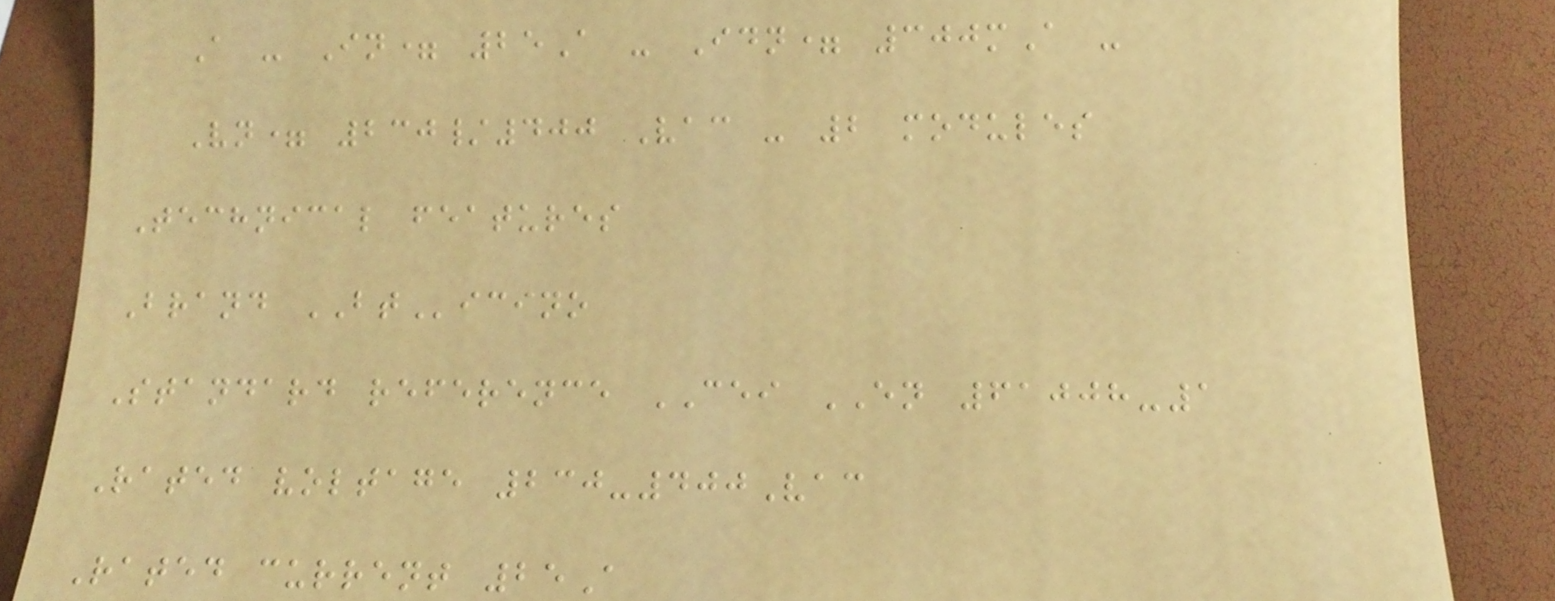A - In= 25A - Idn= 300mA -
Vn= 230/400 Vac - 2 modules
Technical features
Brand BTicino
Standard reference CEI EN 61008-1
Rated voltage 230-400Vac
Rated current 25A
